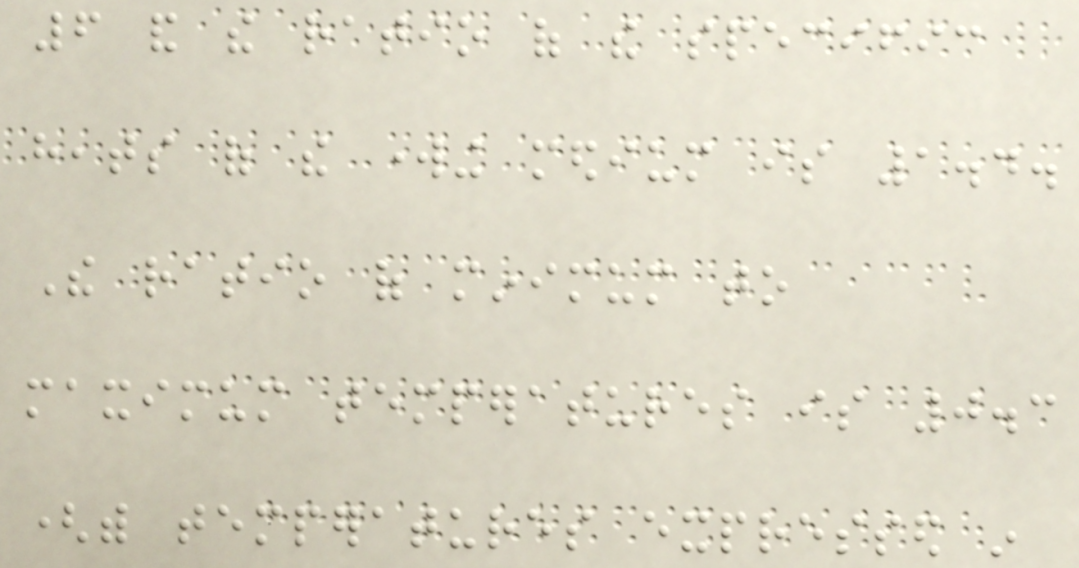6 and the ratio of the specific
heats of the working medium is 1.4.
The ratio of minimum to
maximum temperatures is 0.3
(with temperatures expressed in
